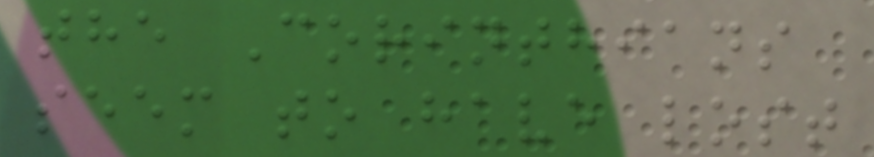the Corinthians
seem to have lost
